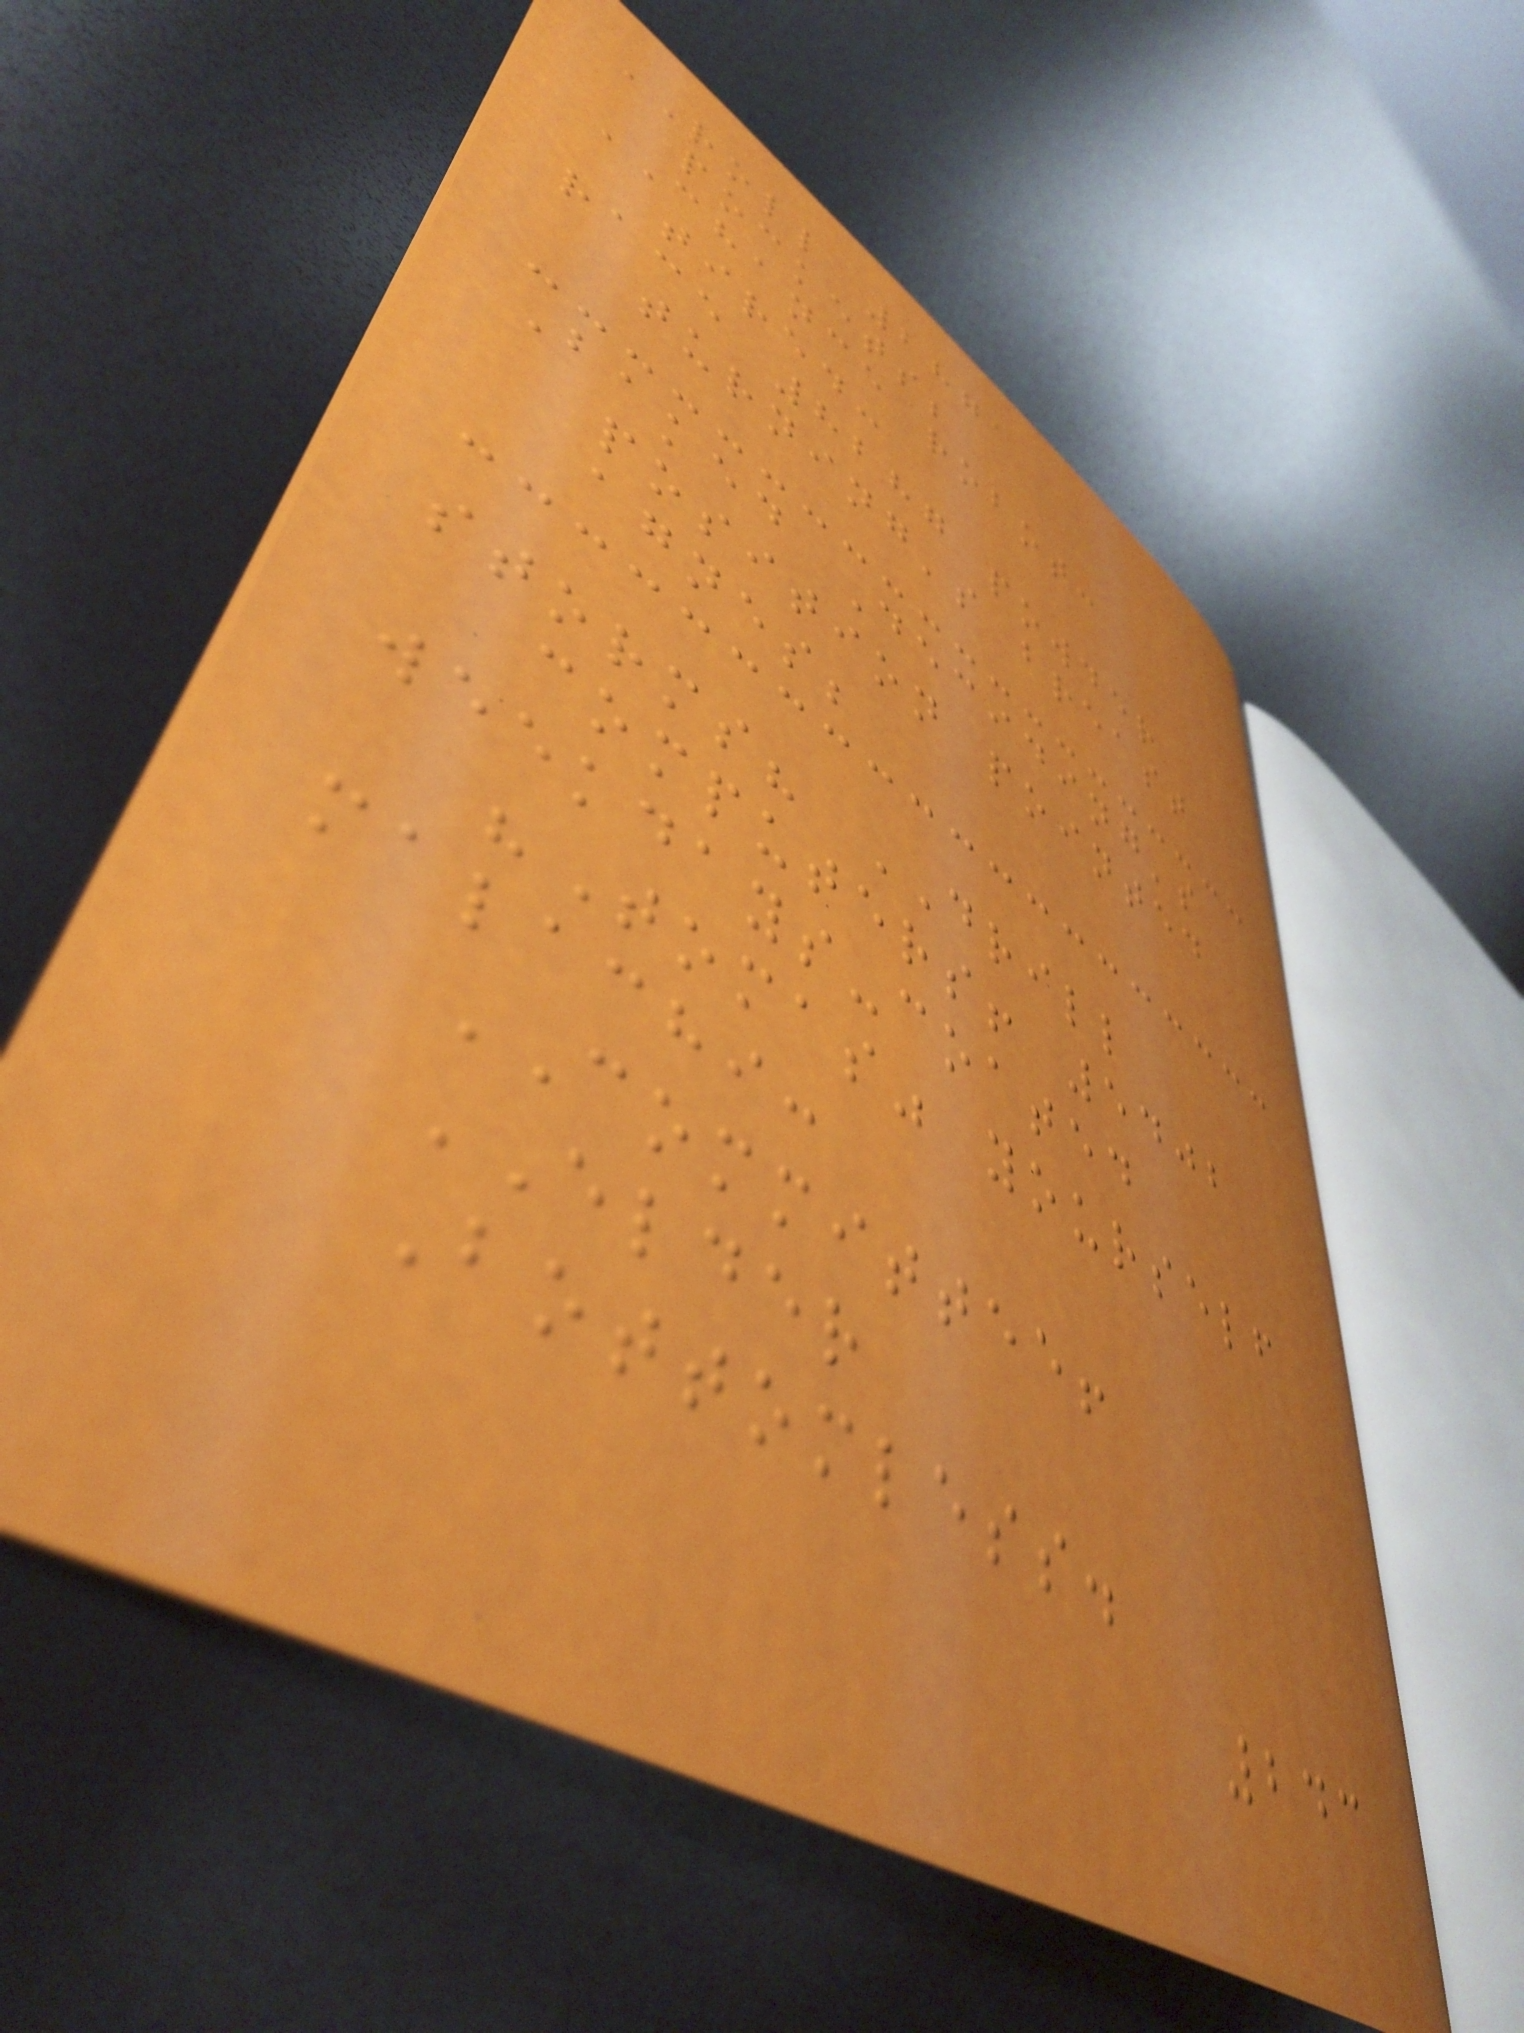ROLL 2871
pockets;
CHANCE robot:
tired:
race 8287 powder
turning's breast
Baked Deciding's
position pointed
agnes;
storms? DRILL
computers! 5402
weekdays-coated
"Tomas" yourself
malachi:
COMMITTEE!
ELDER
Bottomless.
243
